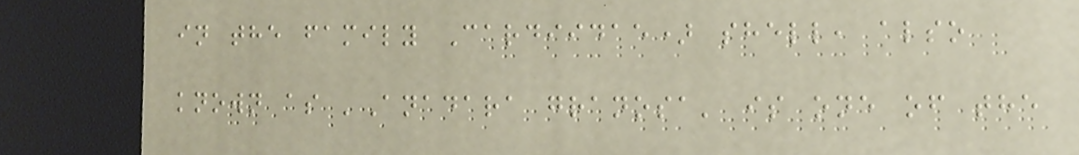in the family Cardiidae) shell, also
known as 'Anadara granosa' is one of the
